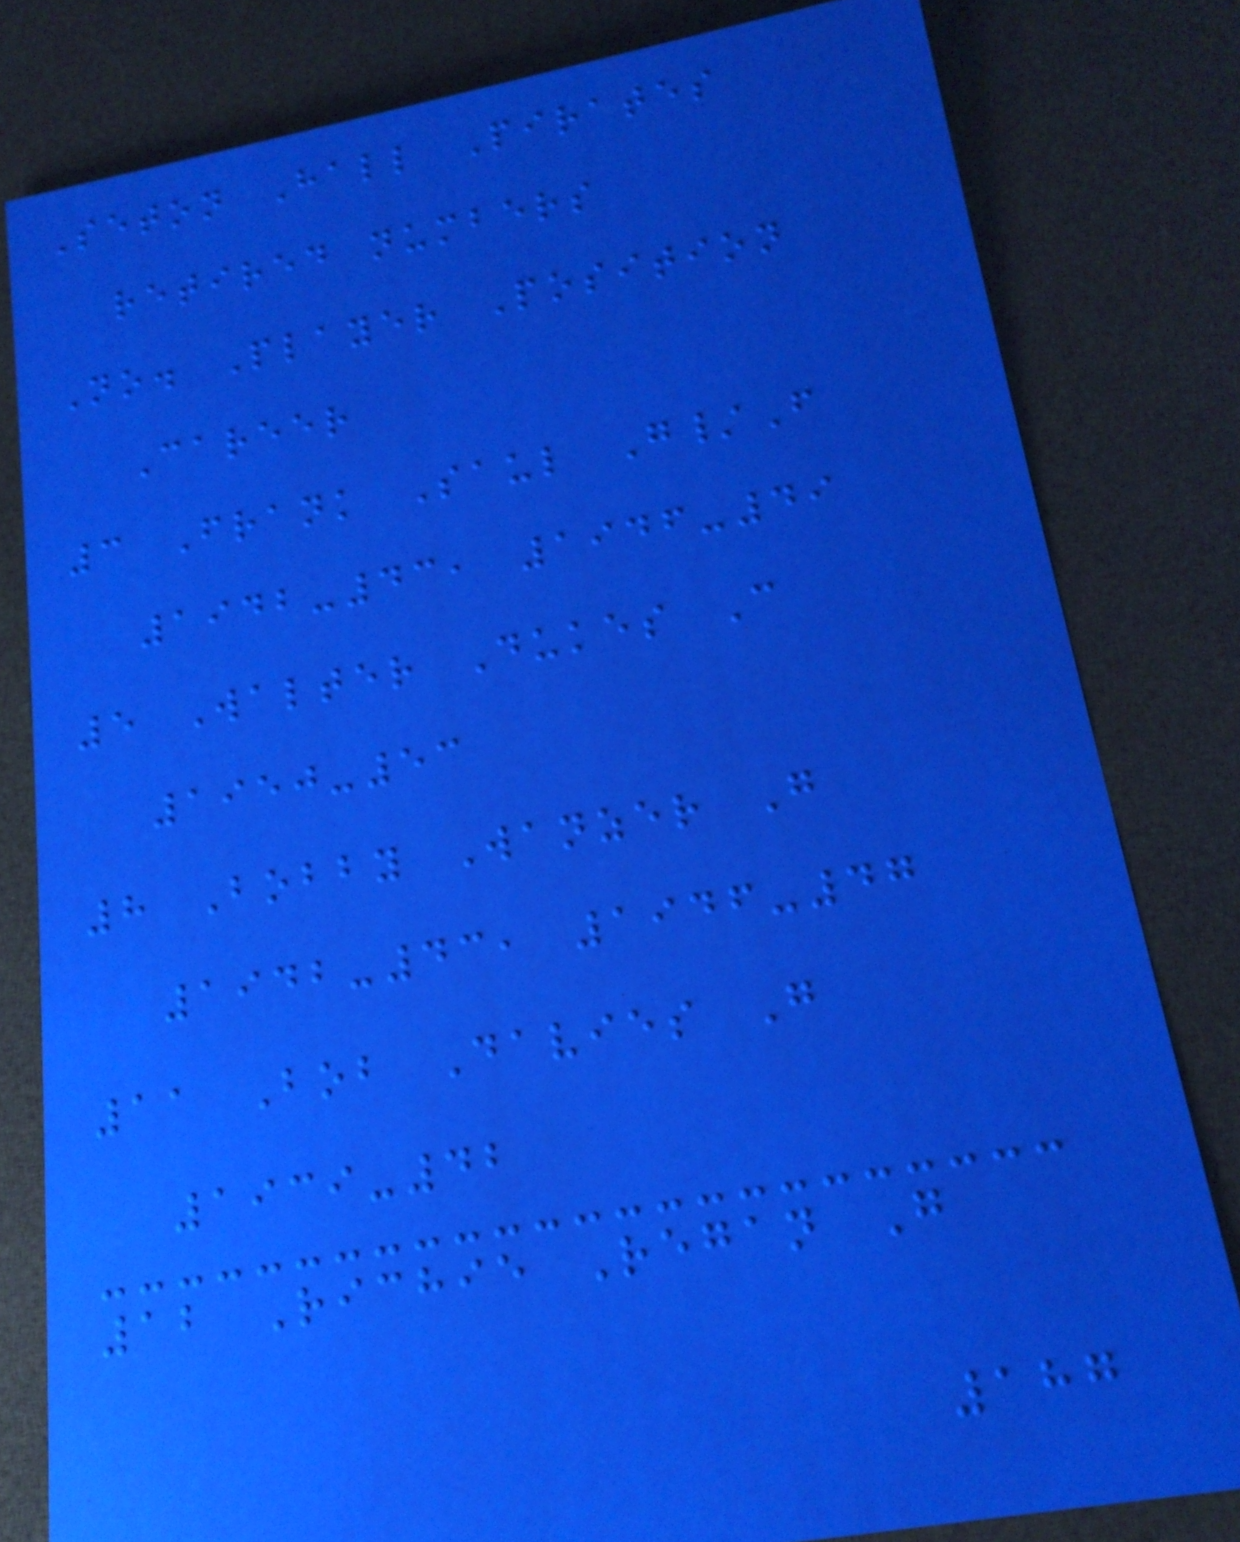Seton Hall Pirates
retired numbers
No. Player Position
Career
3 Frank Saul G/F
1942-43, 1946-49
5 Walter Dukes C
1950-53
8 Bobby Wanzer G
1942-43, 1946-47
11 Bob Davies G
1939-42
12 Richie Regan G
187
